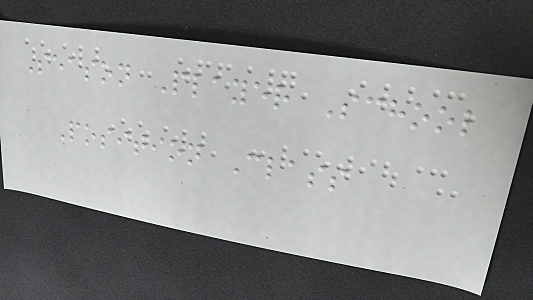Season Player School
Position Class
